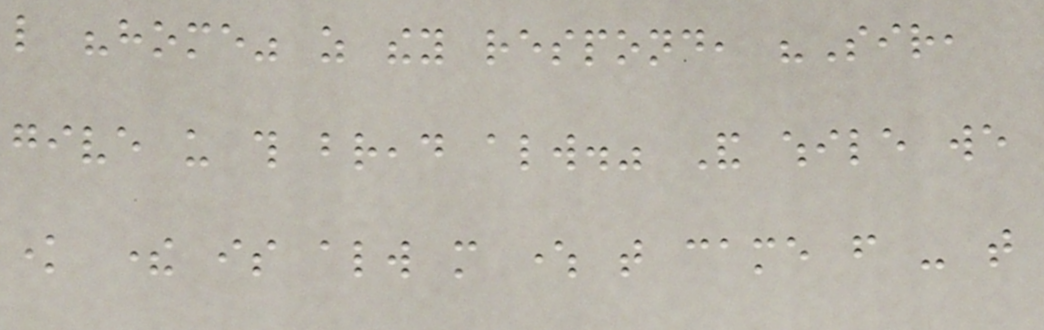like "home" as they respond, "Sir,
give us this bread always." And while we
know there is always more where that came from - that
